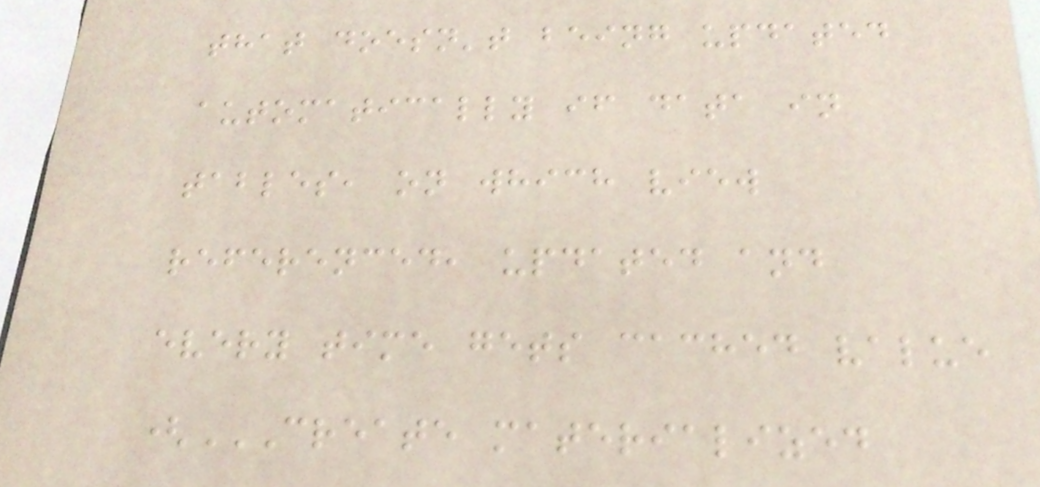that doesn't being updated
automatically if data in
tables, on which view
referenced, updated and
every time gets cached value
(CREATE MATERIALIZED
